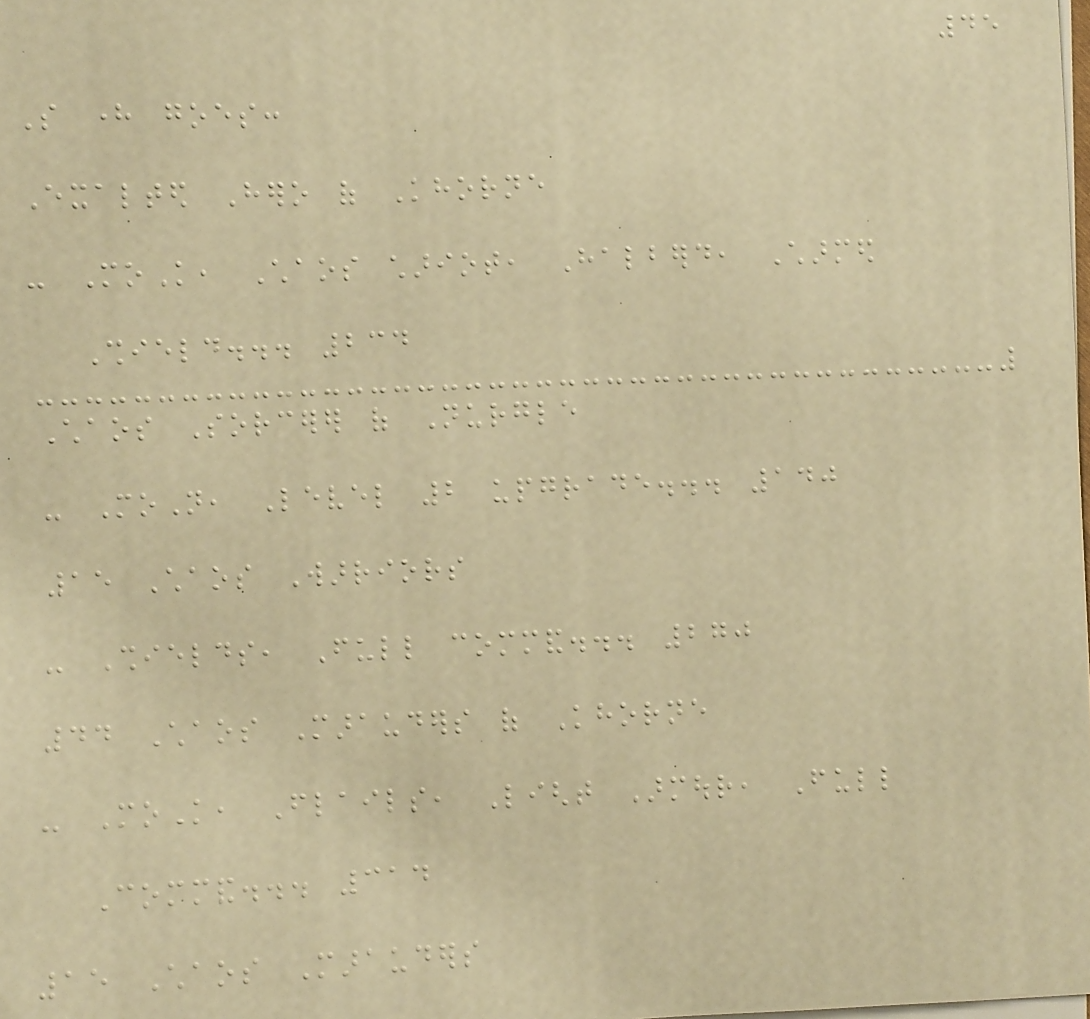45
So here goes:
Exalted Hero of Khorne
- MoK, Chaos chariot, Halberd, Charmed
Shield... 234
Chaos Sorcerer of Nurgle
- MoN, Level 2 upgrade... 140
15 Chaos Warriors
- Shields, Full command... 270
44 Chaos Marauders of Khorne
- MoK, Flails, Light Armour, Full
Command... 314
15 Chaos Marauders
